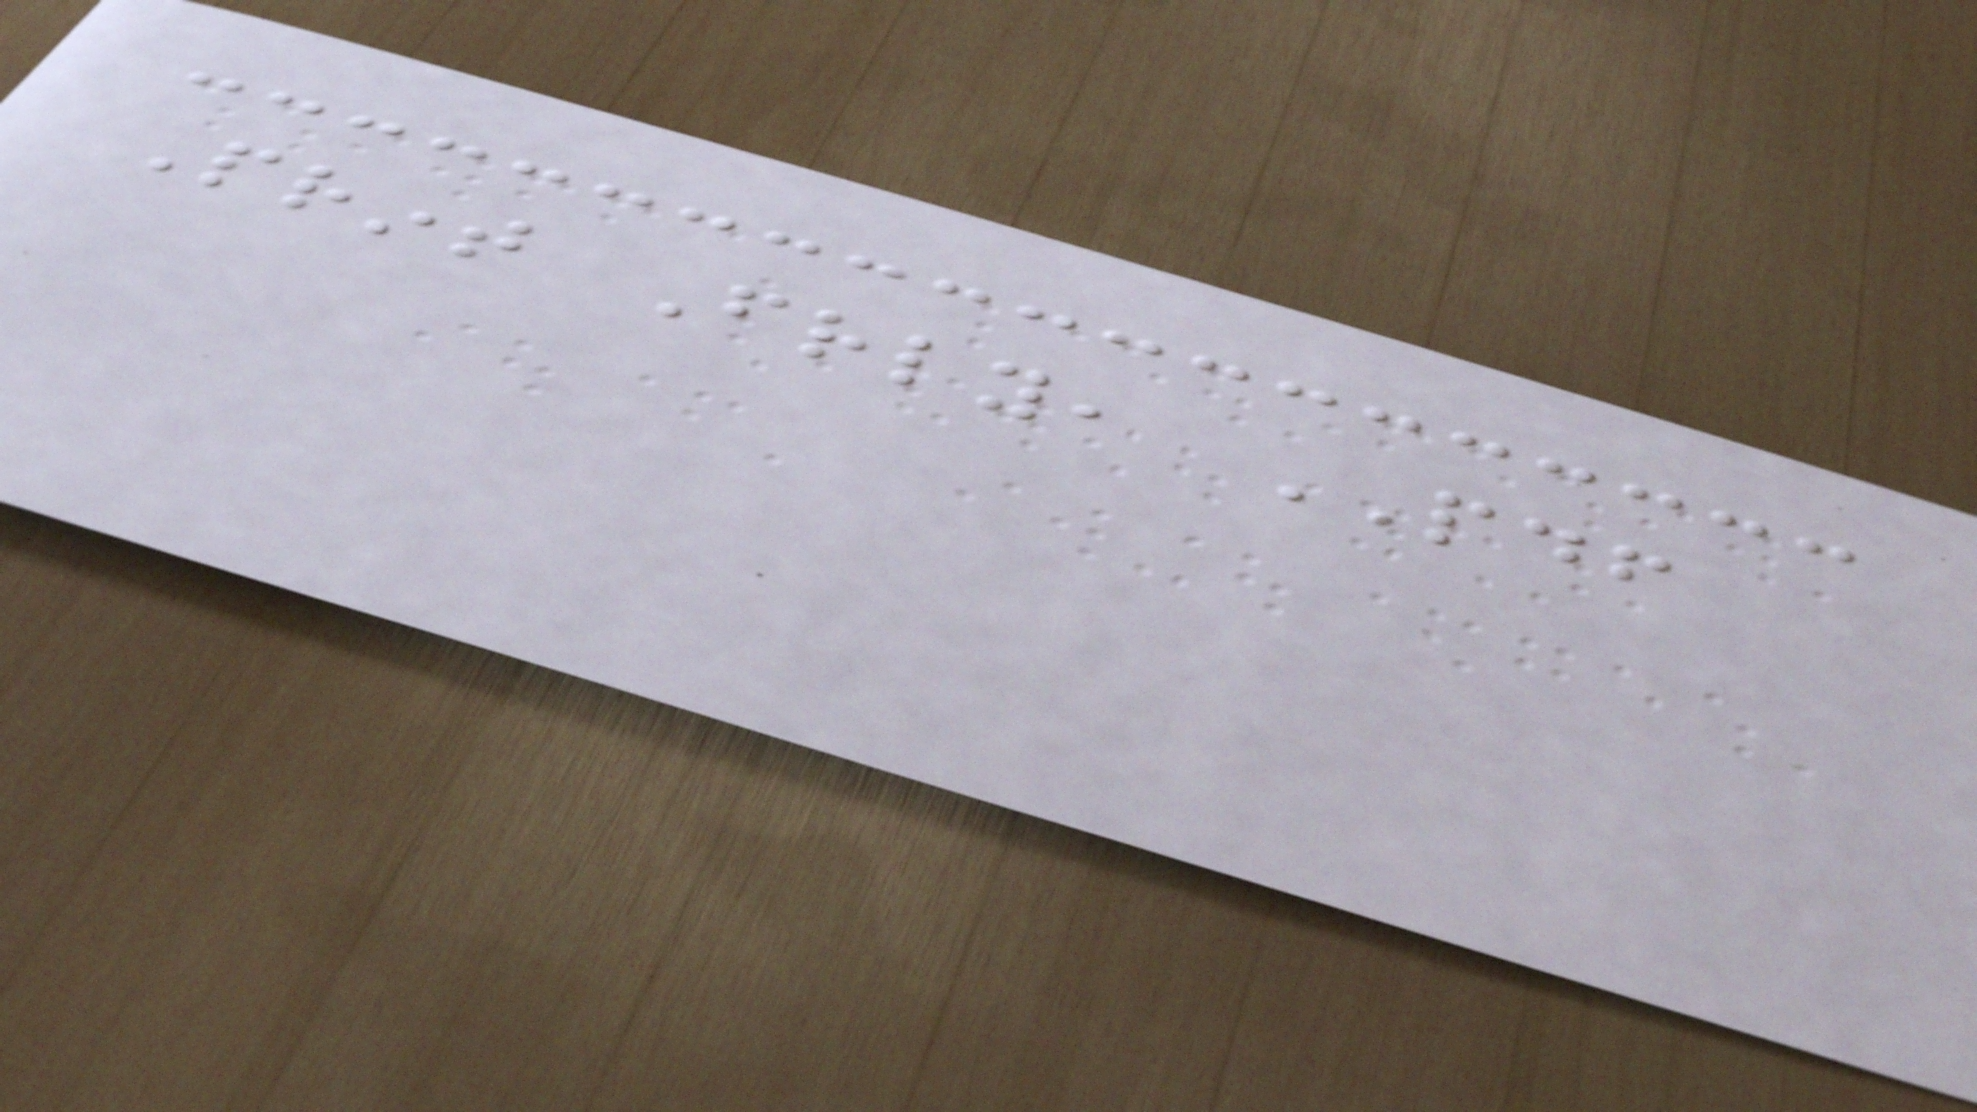Print Friendly, PDF
